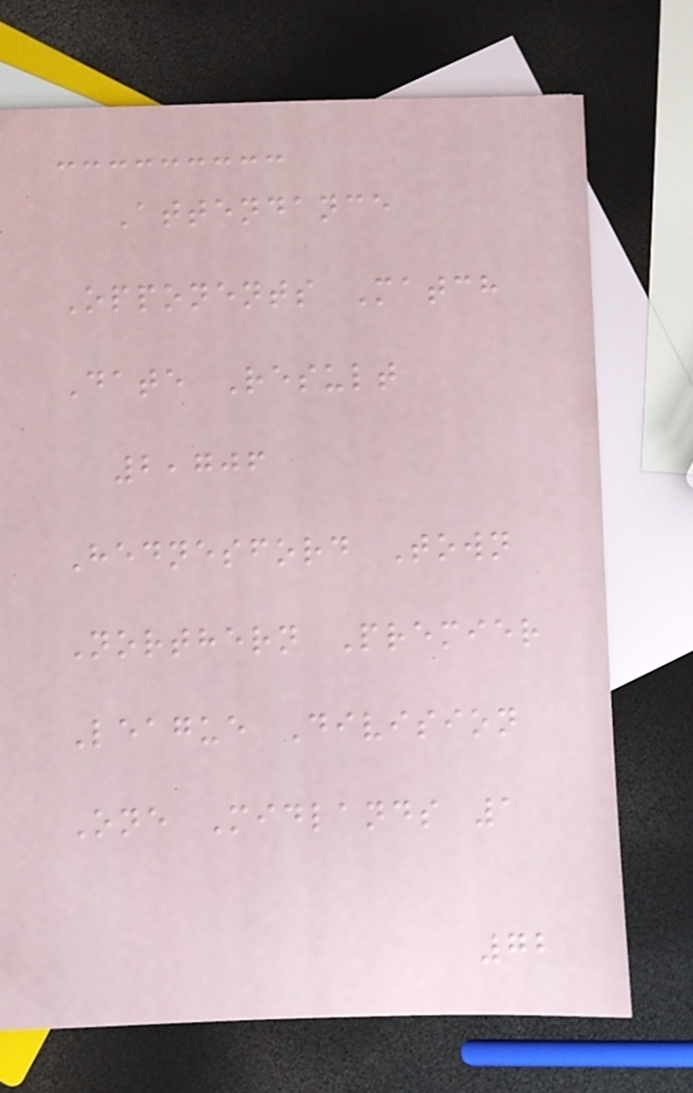Attendance
Opponents Match
Date Result
2,706
Hednesford Town
Northern Premier
League Division
One Midlands 1
72
